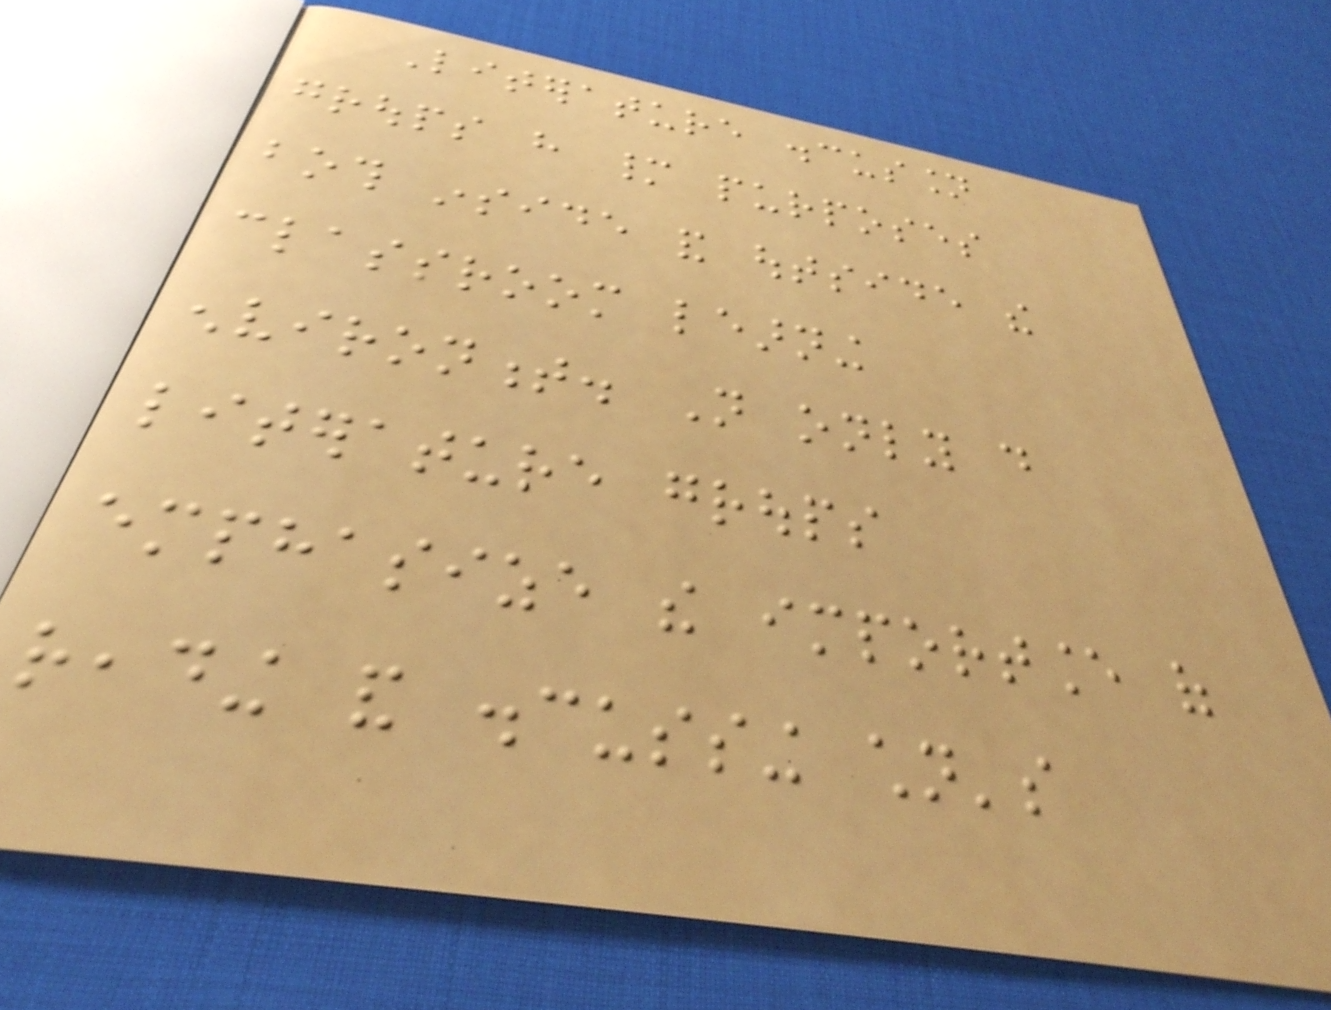Literature discussion
groups have many purposes
both inside and outside the
classroom learning
environment. Not only do
literature groups
emphasize the importance of
reading and discussing children's
